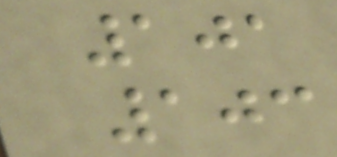101
103
